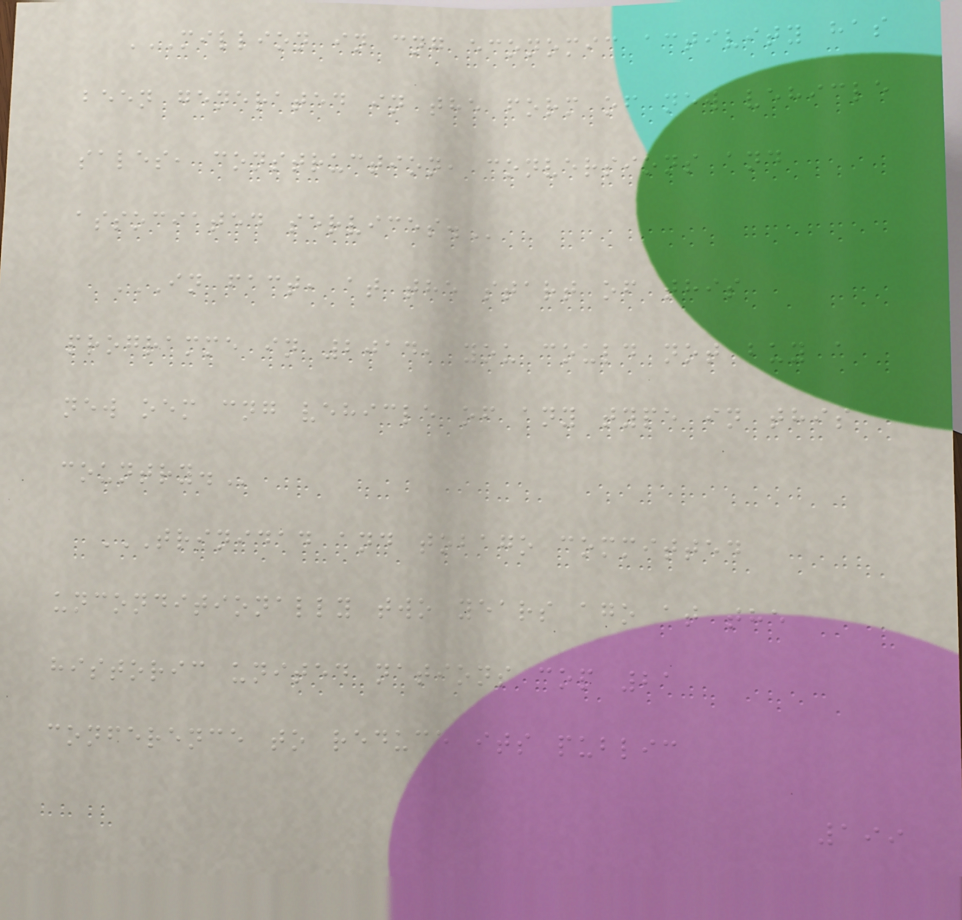MILLION IN CNG ECONOMIC ACTIVITY HAS
BEEN GENERATED IN THE FORM OF NEW VEHICLE
SALES, CONSTRUCTION, CONVERSIONS AND
ASSOCIATED SERVICES.
IN FACT, AT THE START OF THIS
PROGRAMME IN 2014, YOU COULD NOT BUY A
NEW OEM CNG VEHICLE OF ANY TYPE IN THIS
COUNTRY.
TRINIDAD AND TOBAGO COMMITTED
UNCONDITIONALLY TWO YEARS AGO AT THE
HISTORIC UNITED NATIONS COP 21
CONFERENCE TO REDUCE ITS PUBLIC
199
